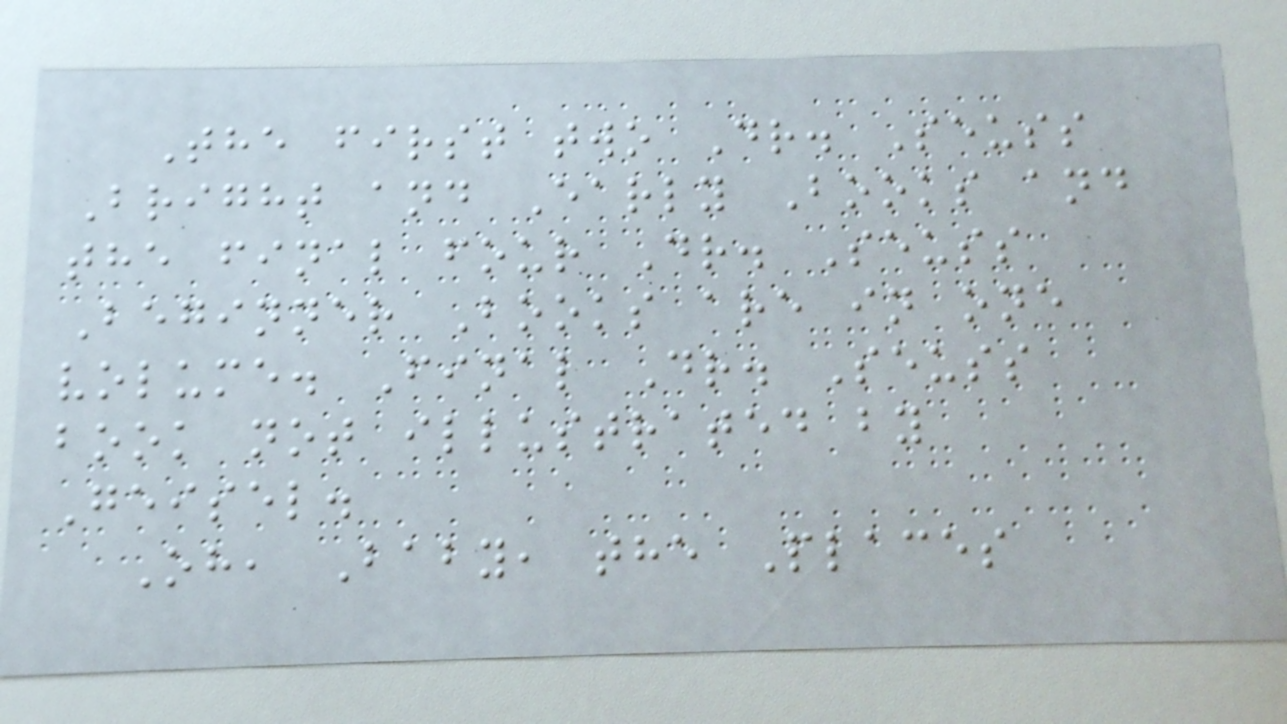The first two Dr. Seuss
Bright and Early Books and
the final four Dr. Seuss
Beginner Books are in one
volume. Final Dr. Seuss
book not illustrated by
Geisel.
Oh, Baby, the Places
